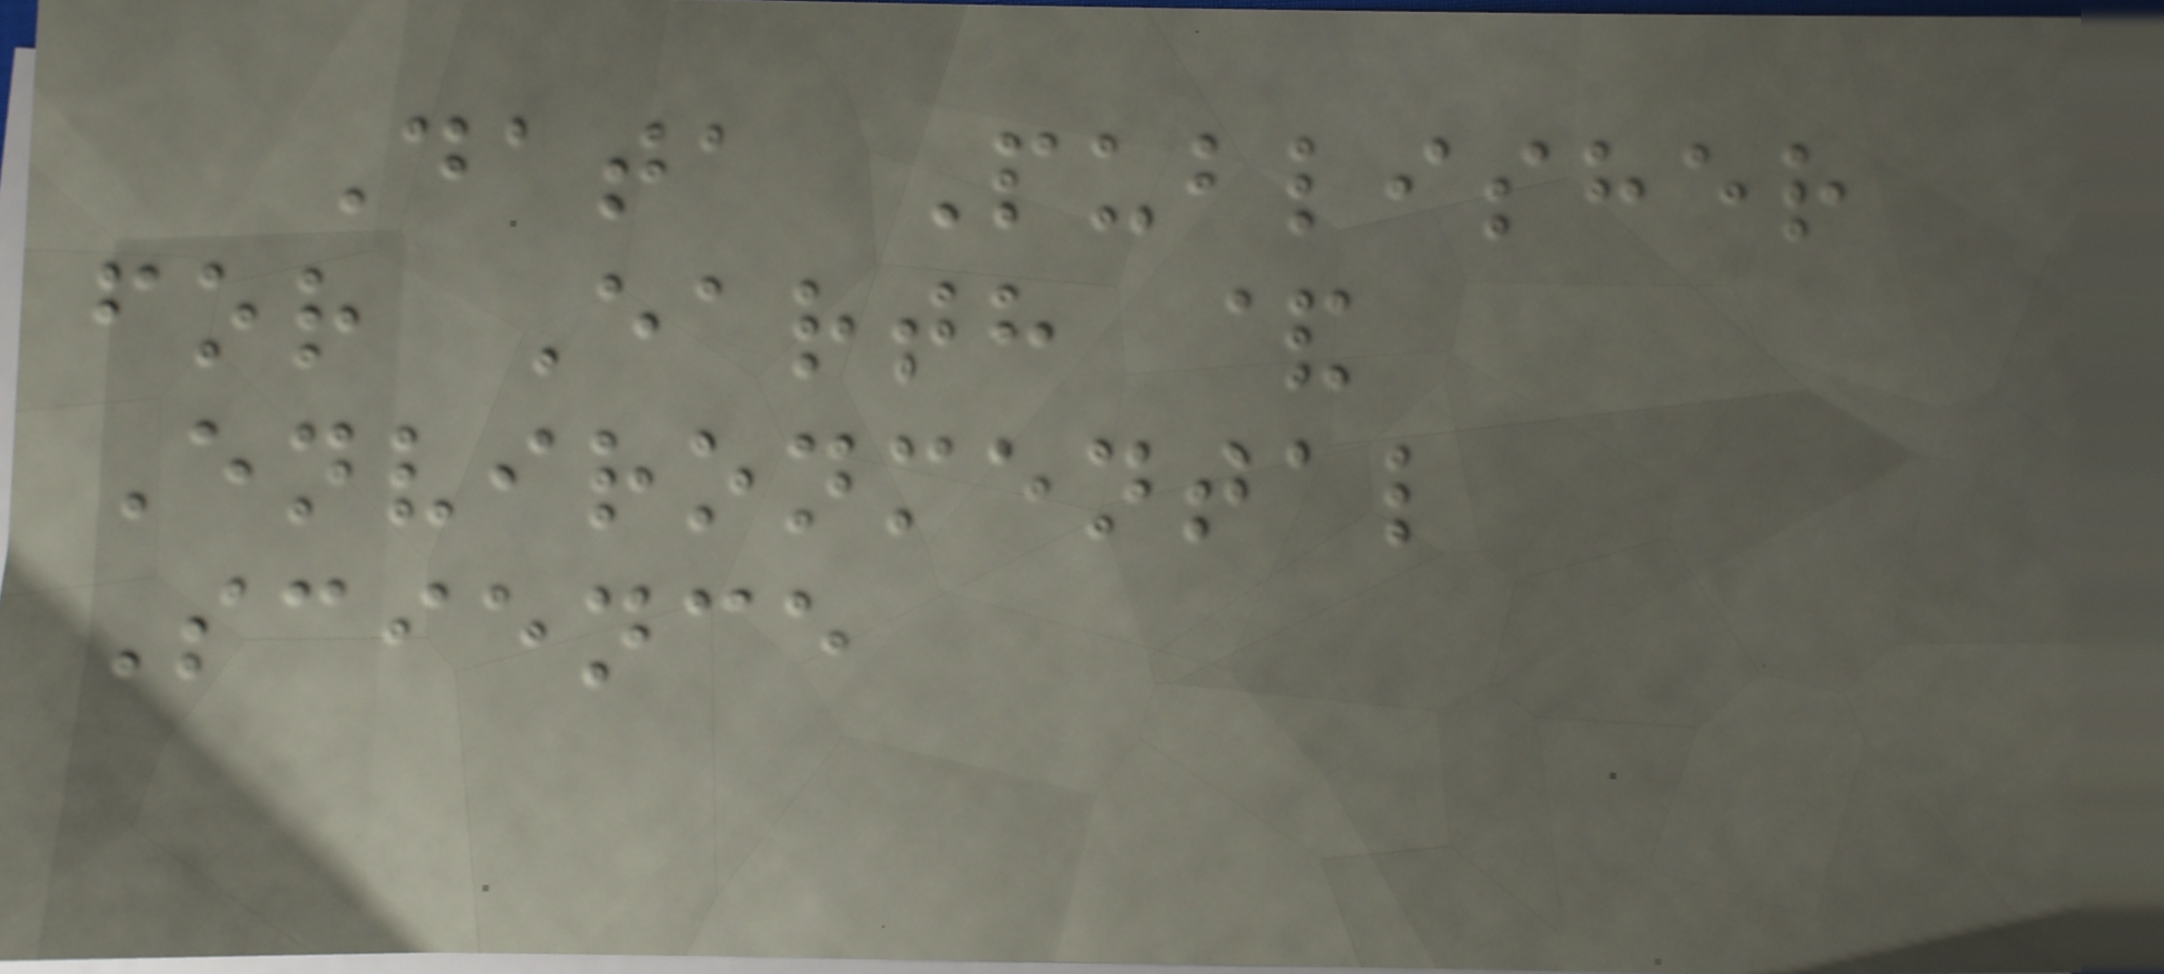Data Publisher
for Earth &
Environmental
Science
